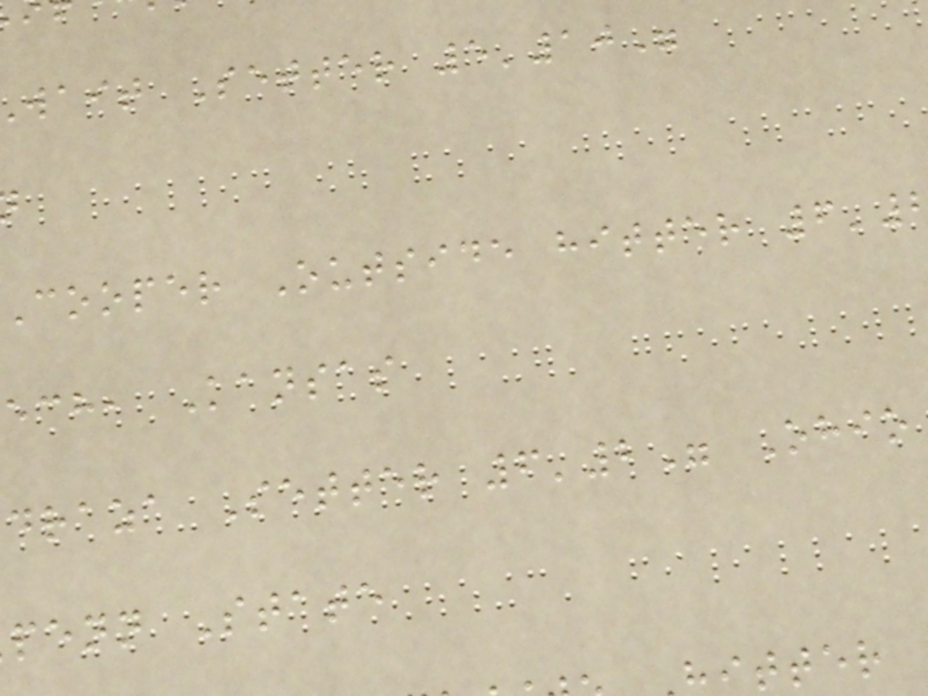wait Setter 5'10"
Cooper Outside hitter 6'
ech, Kansas
draza Setter 6'2" Ohio
penn State
